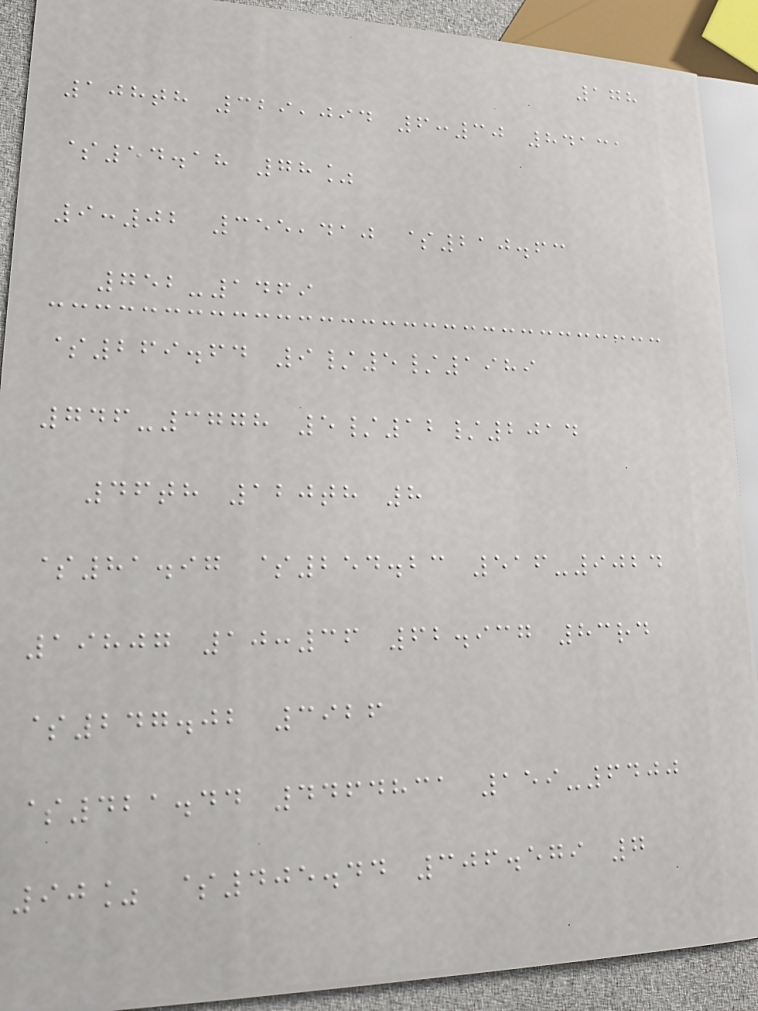178
108th 329,094 6:30 84131
$54.18 78%
9:02 355,410 $210.63
752-1469
$269.64 9/5/1989
746-3778 5/12/2014
46th 120th 8
$81.97 $254.23 516-9024
19807 10:36 62.937 83rd
$247.02 3926
$421.44 4464831 159-6400
90% $405.44 306.579 7
